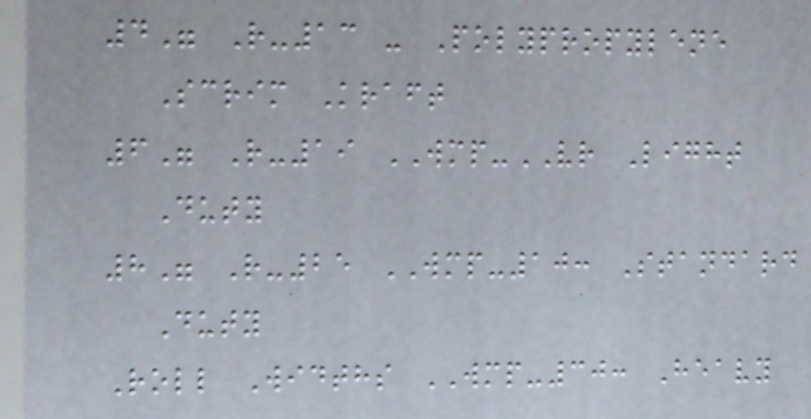4" R-13 - Polypropylene
Scrim Kraft
6" R-19 WMP-VR Light
Duty
8" R-25 WMP-10: Standard
Duty
Roll Widths WMP-30: Heavy
